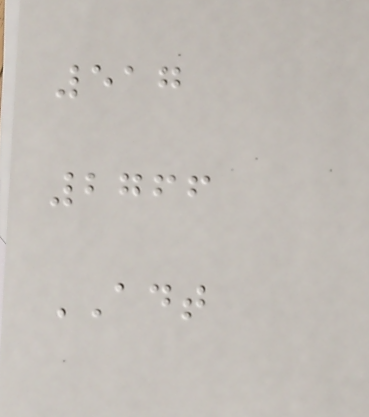517
2766
ADT
